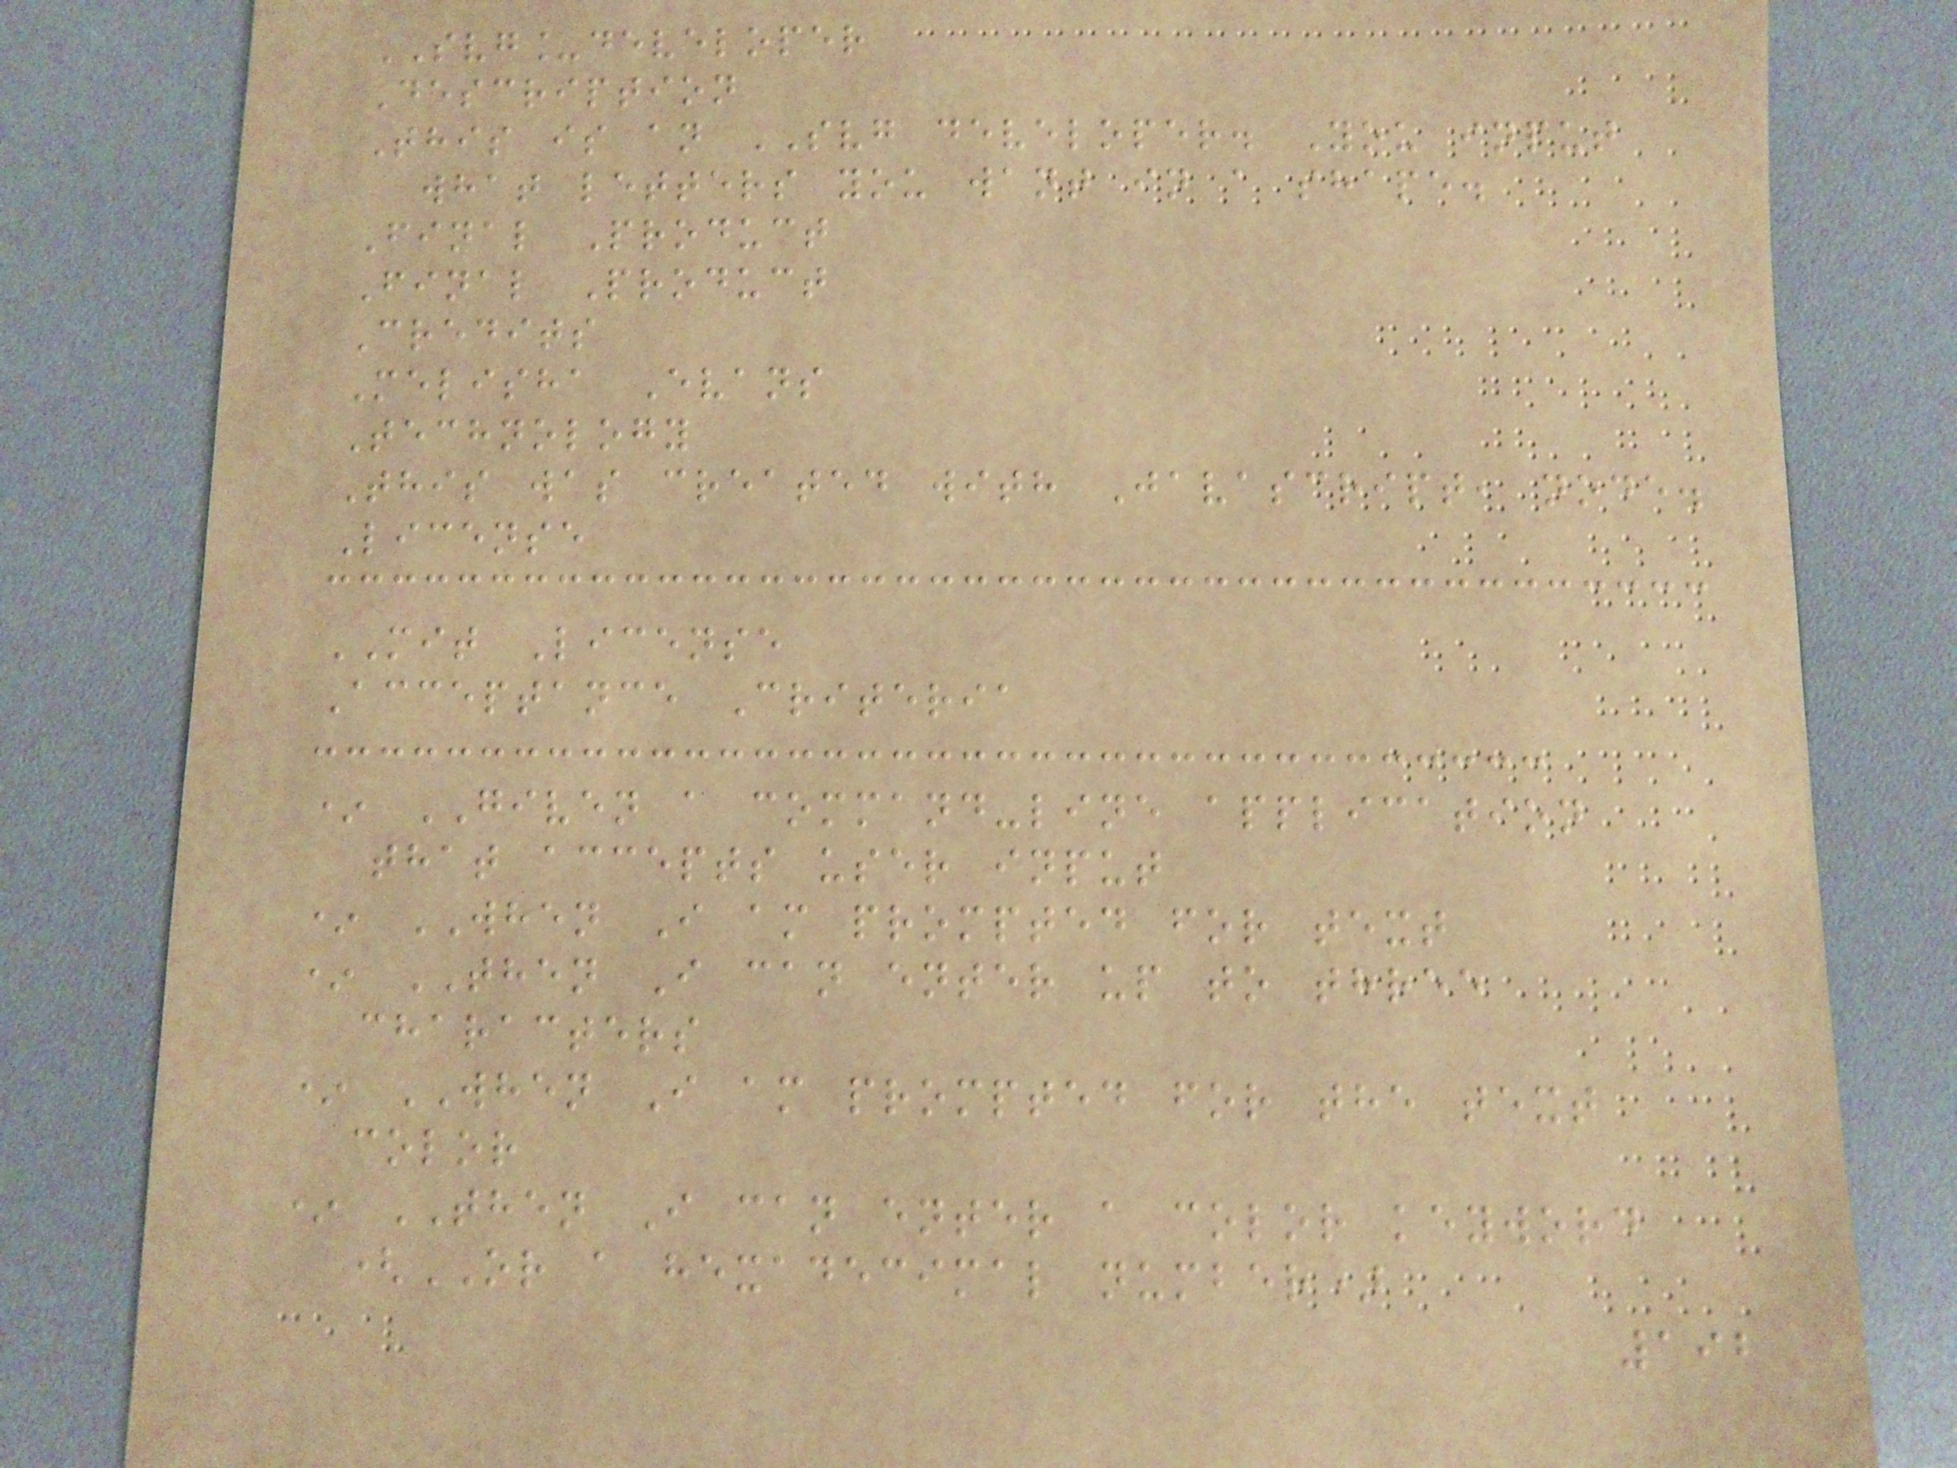SVG_developer
Description
This is an SVG developer. You input
what letters you want in a shape.
Final Product
Final Product
Credits
Melisha Evans
Technology
This was created with Javascript, node.
License
MIT License
Acceptance Criteria
* GIVEN a command-line application
that accepts user input
* WHEN I am prompted for text
* THEN I can enter up to three
characters
* WHEN I am prompted for the text
color
* THEN I can enter a color keyword
(OR a hexadecimal number)
192
